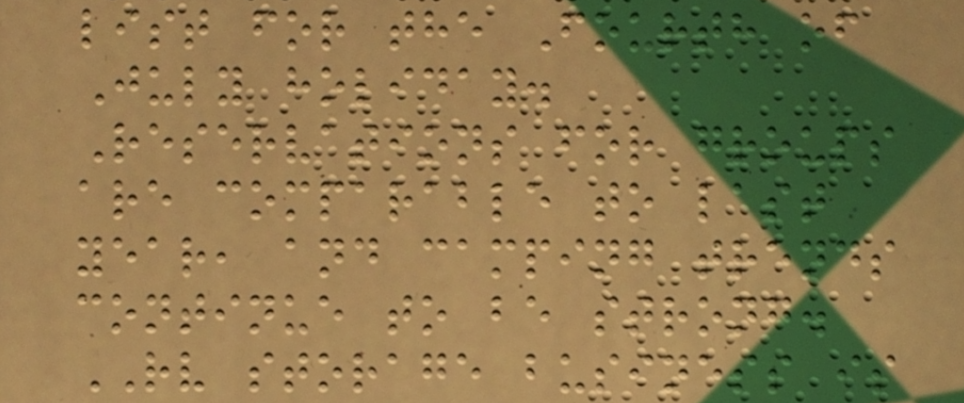list for the Fourth of
July holiday.
Reservations for groups
are comparable to last
year, and camping trends
continue to be strong.
RV storage business is
